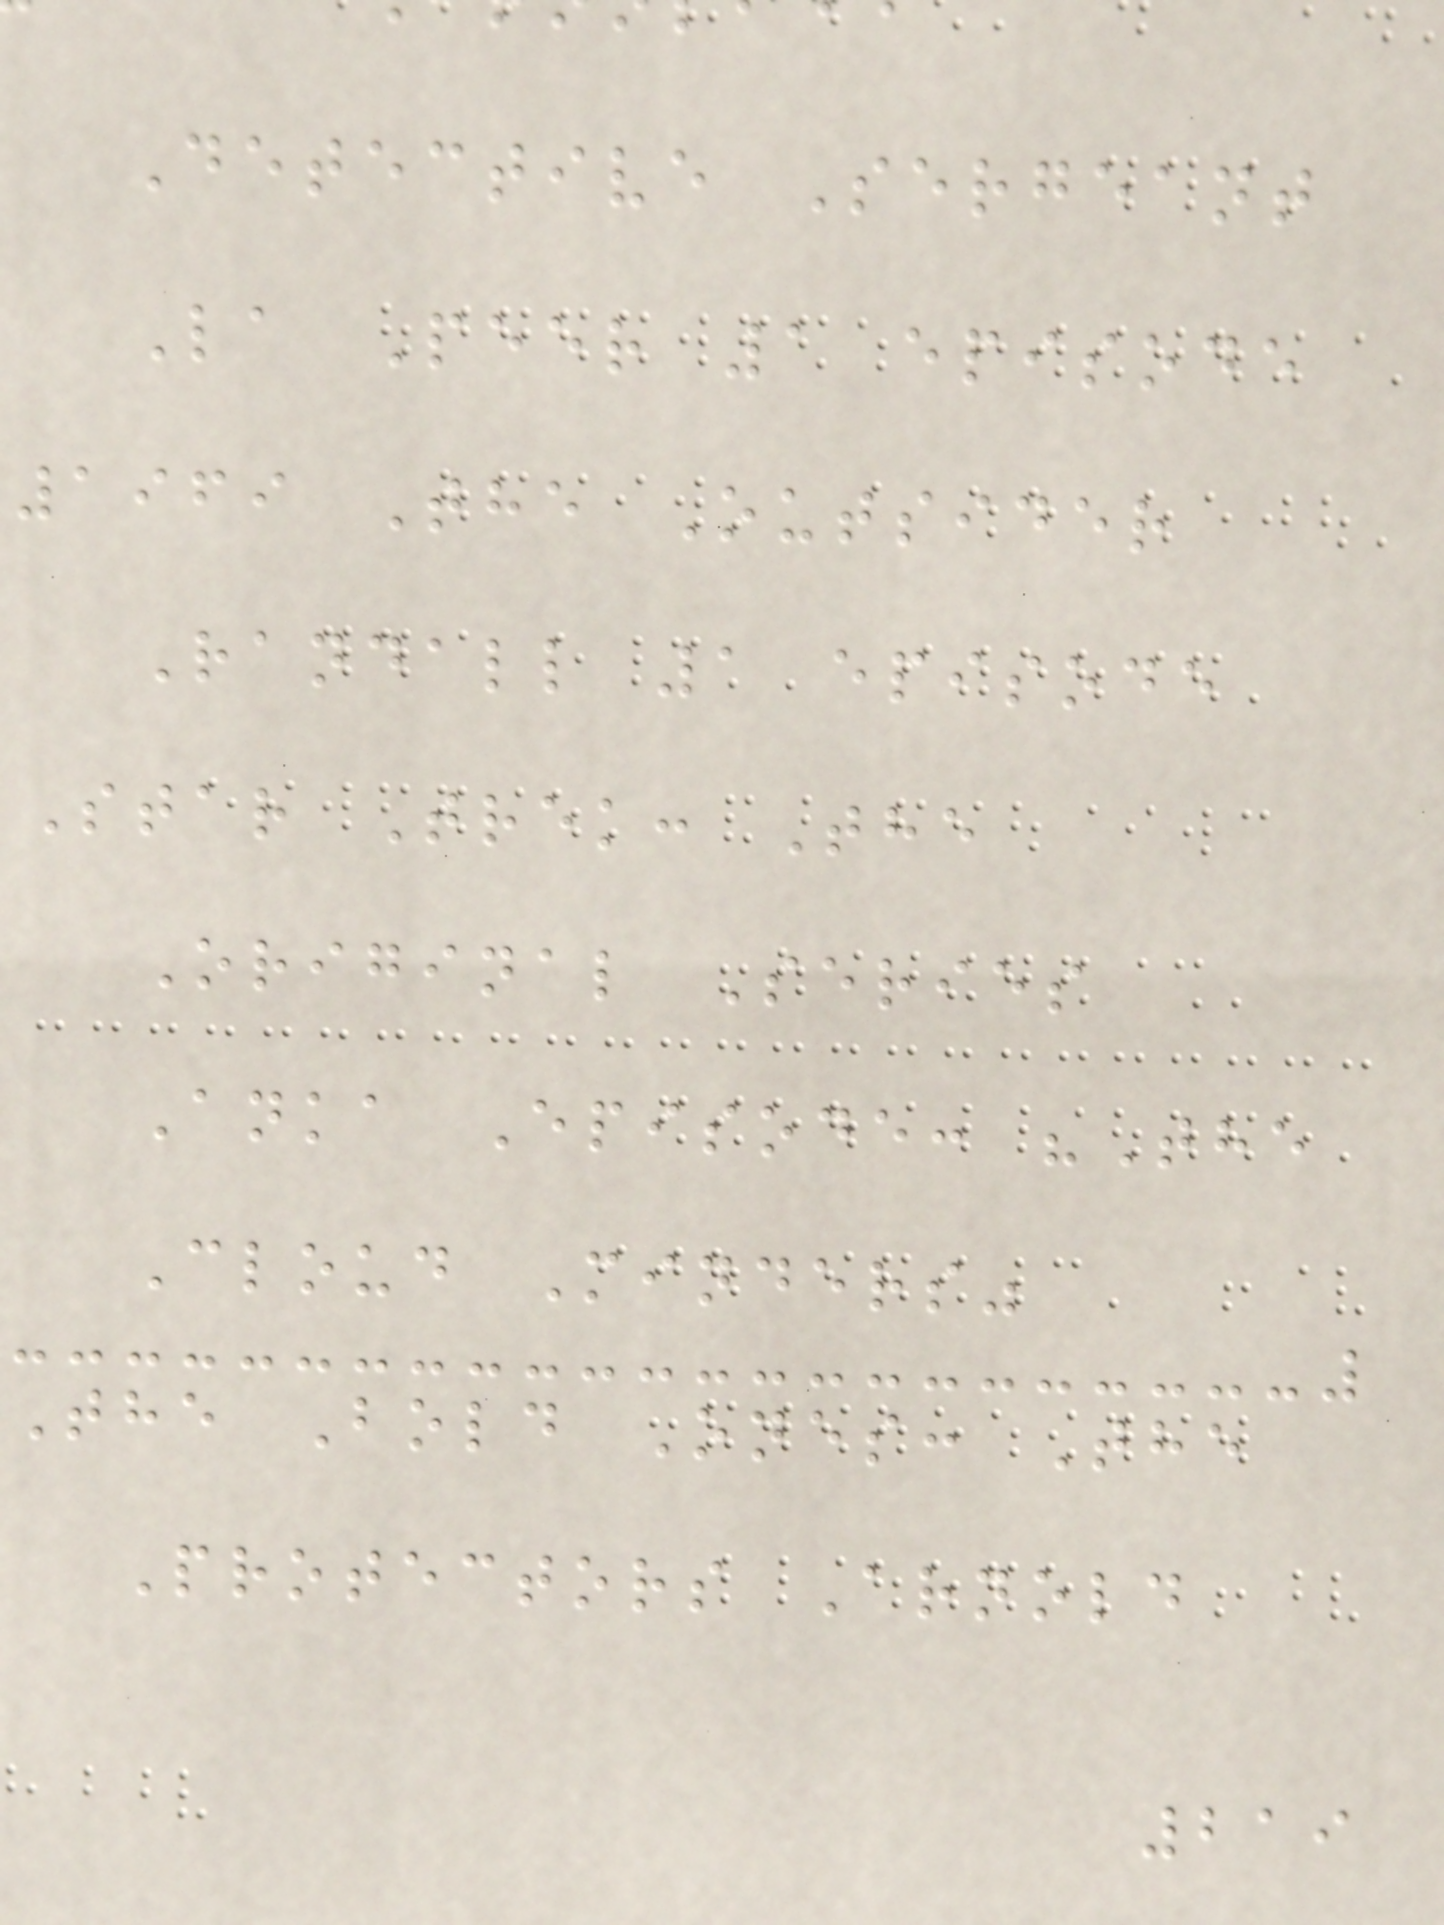Detective Sergeant
La Peer 1 episode
1969 The Outsider
Randall 1 episode
Star Trek: The
Original Series
Anka Episode: "The
Cloud Minders"
The Bold Ones: The
Protectors Arnold
219
